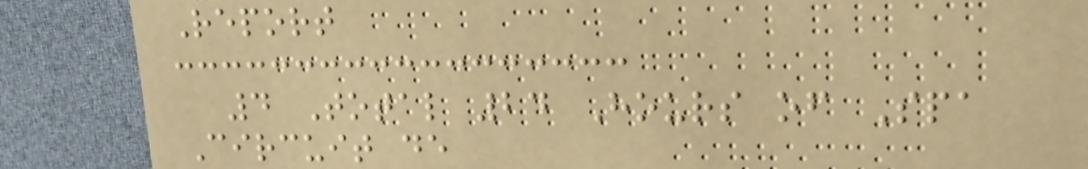Report
4 Total 24 Hours of Spa
Circuit de
